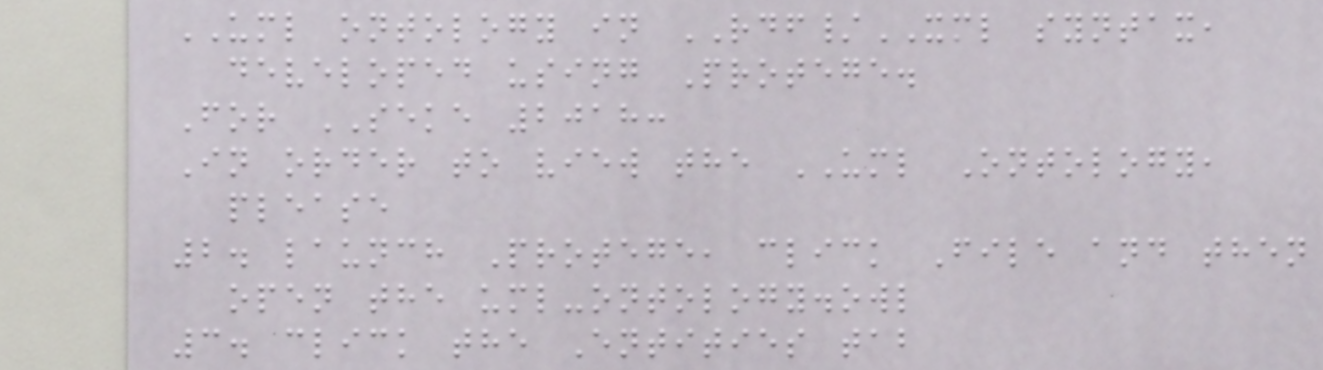UML ontology in RDF/XML syntax,
developed using Protege.
For SEKE 2018:
In order to view the UML Ontology,
please
2. launch Protege, click File and then
open the uml-ontology.owl
3. click the Entities tab
